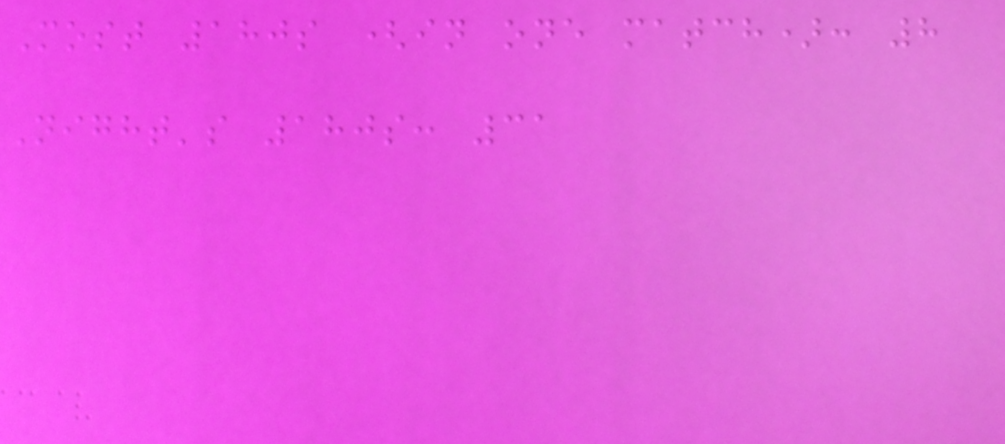Most 180s (in one match): 8
Night's 180s: 31
